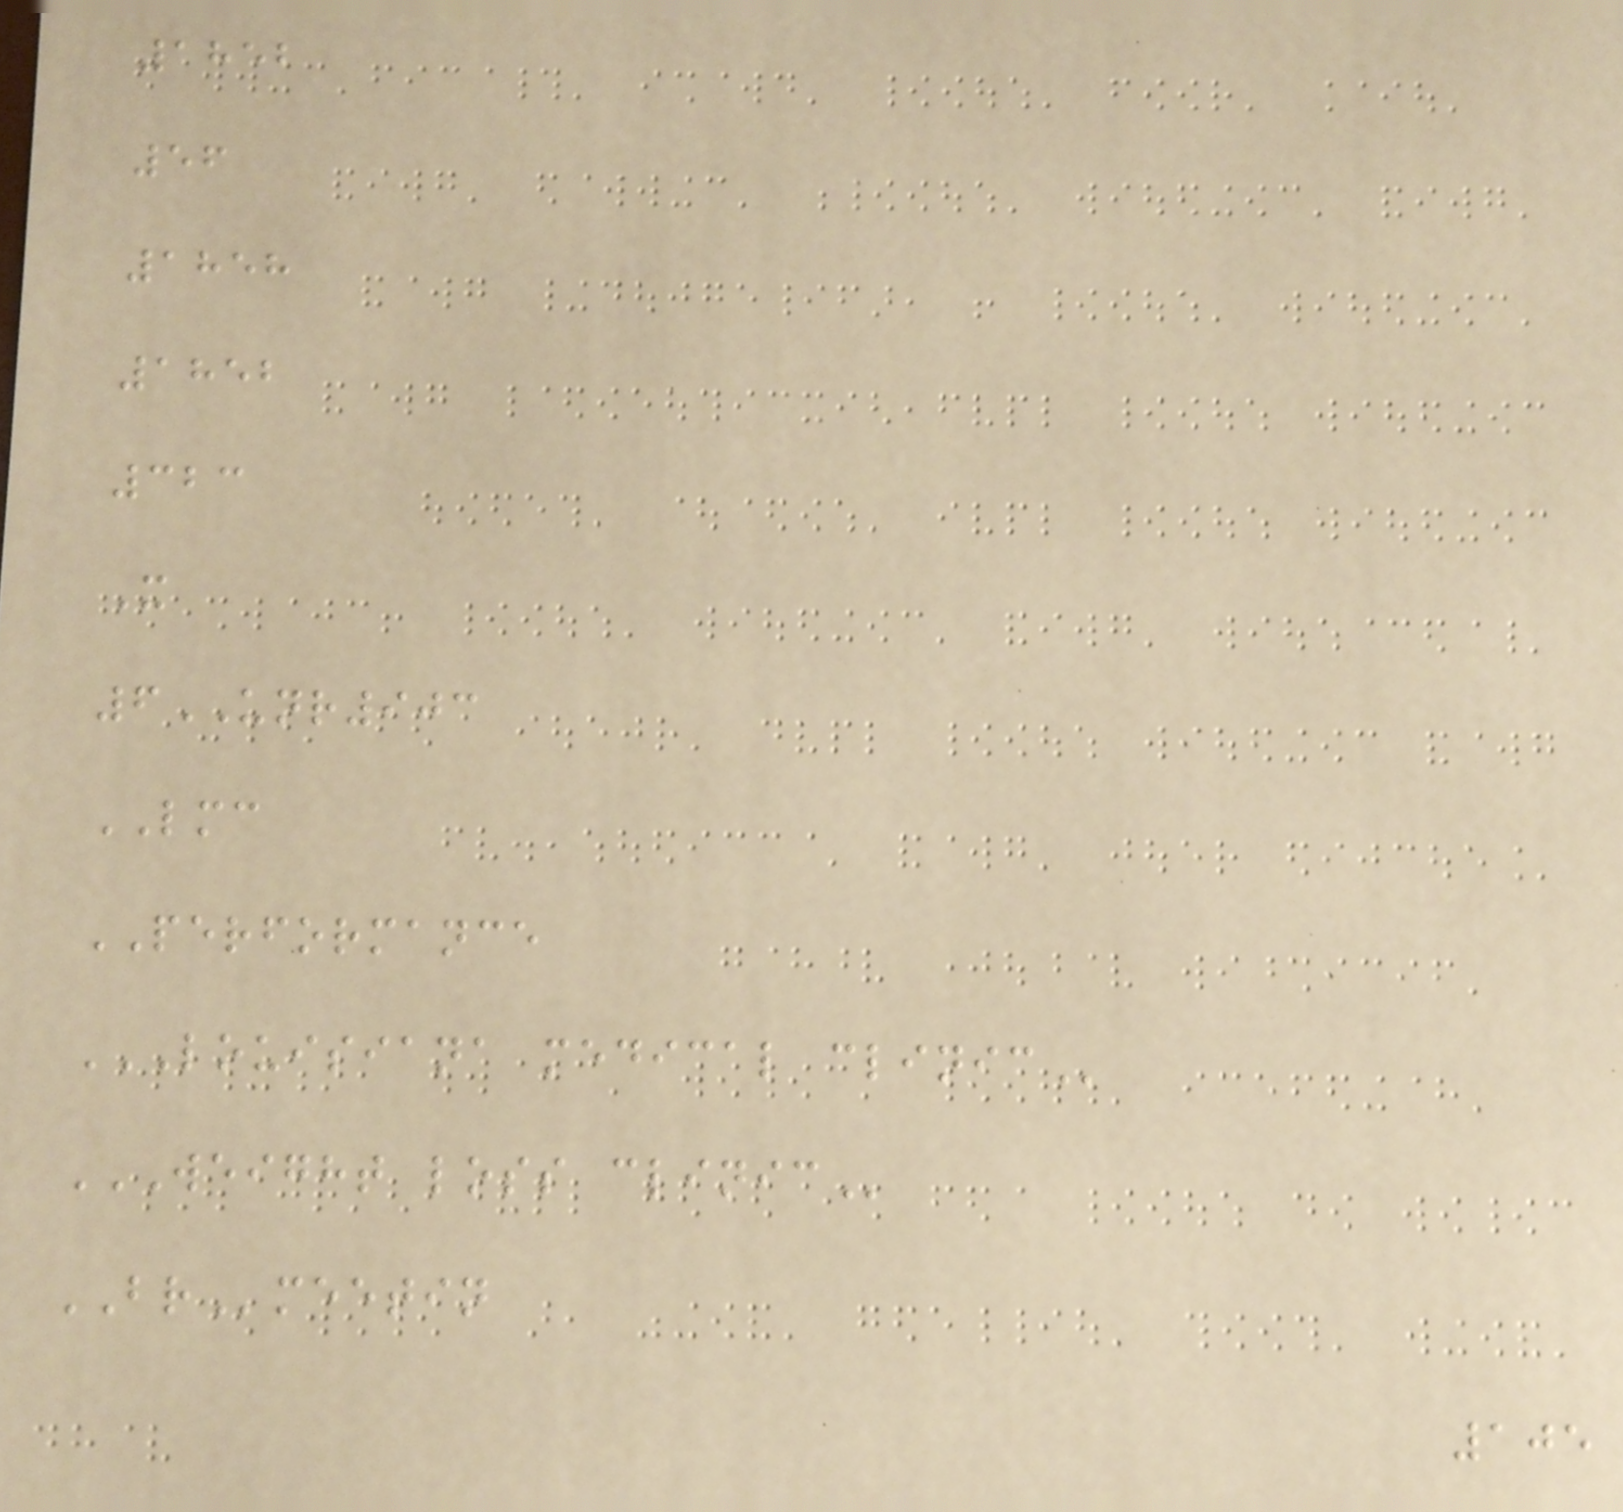1852
56
1858
1852
323
X
6UNR903
LMC
PERFORMANCE
LOUISIANA MEDICAL CLINIC
WEIGHT LOSS CLINIC
BRmeetin
105
